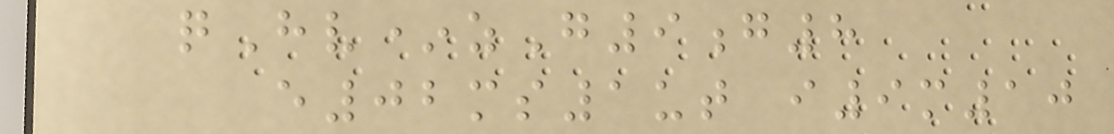qHv*zG9g8
e02ms1ut i9m10
